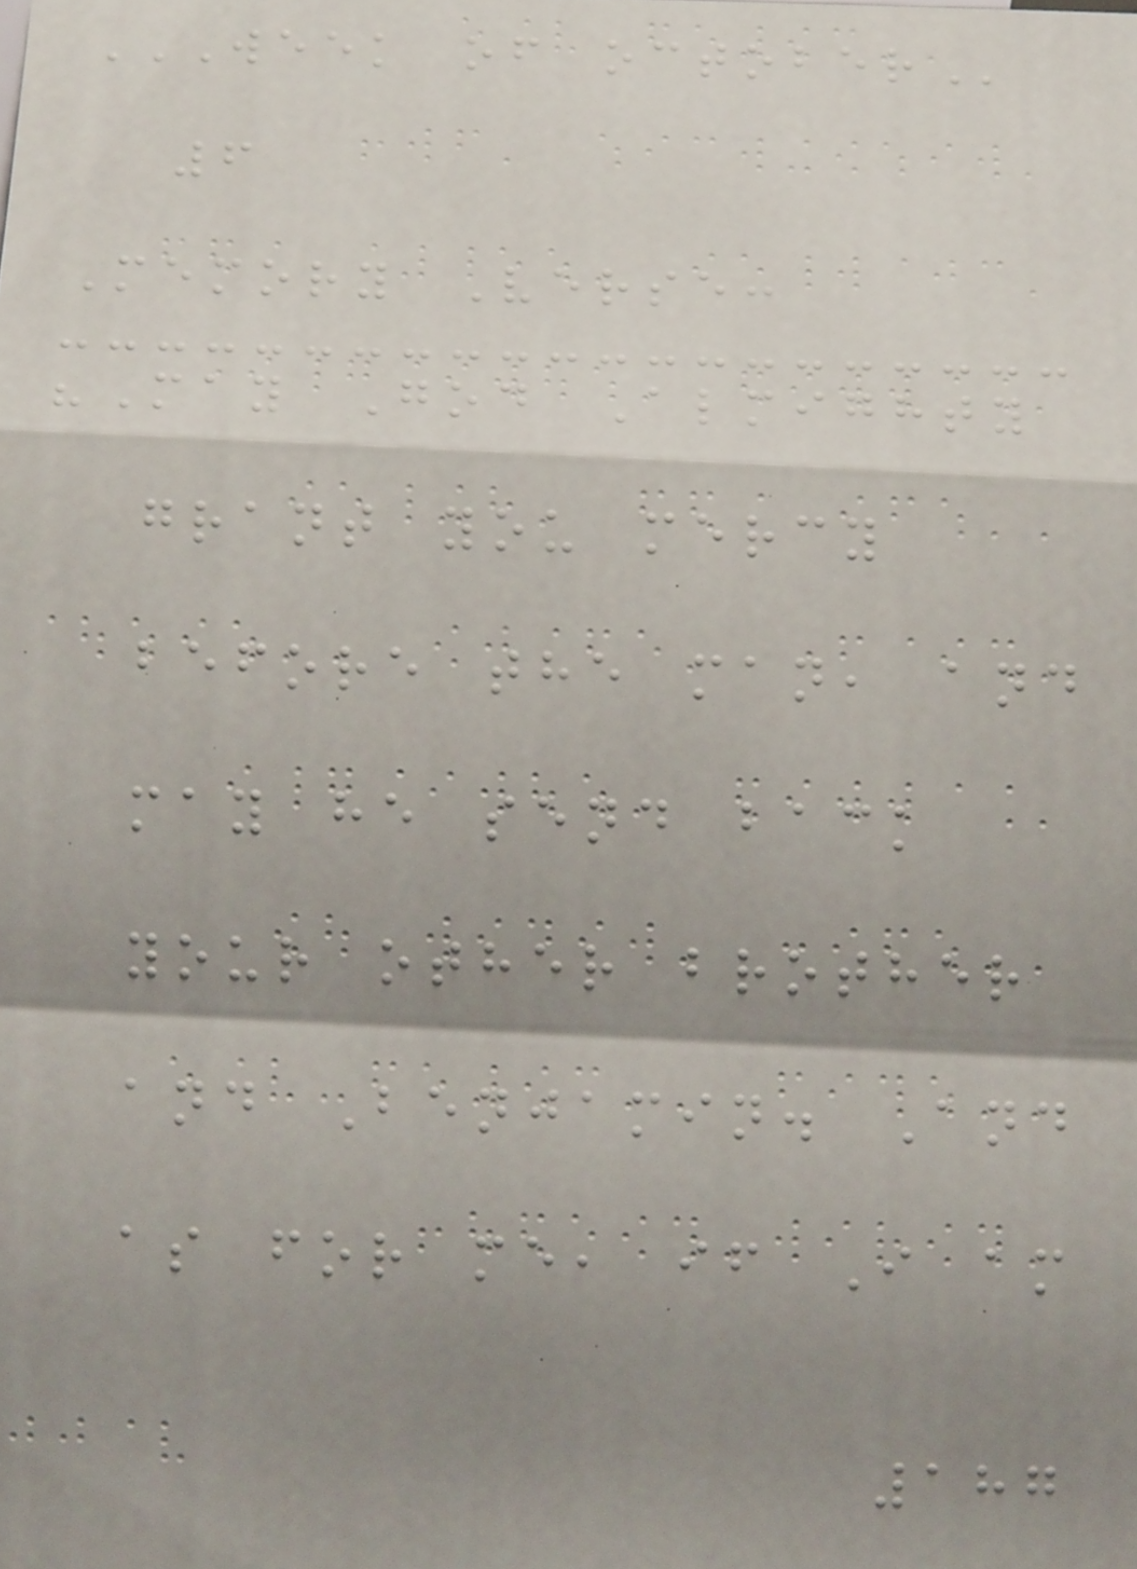WEEK OF OCTOBER
6
Memory Verse:
"May God Almighty
grant you mercy
before the man, and
may he send back
your other brother
and Benjamin. And
as for me, if I am
187
